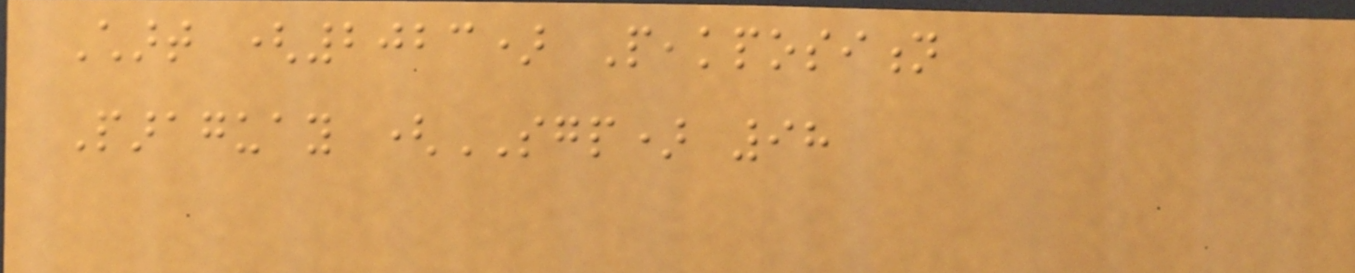Chart (2023) Peakposition
Paraguay (SGP) 98
